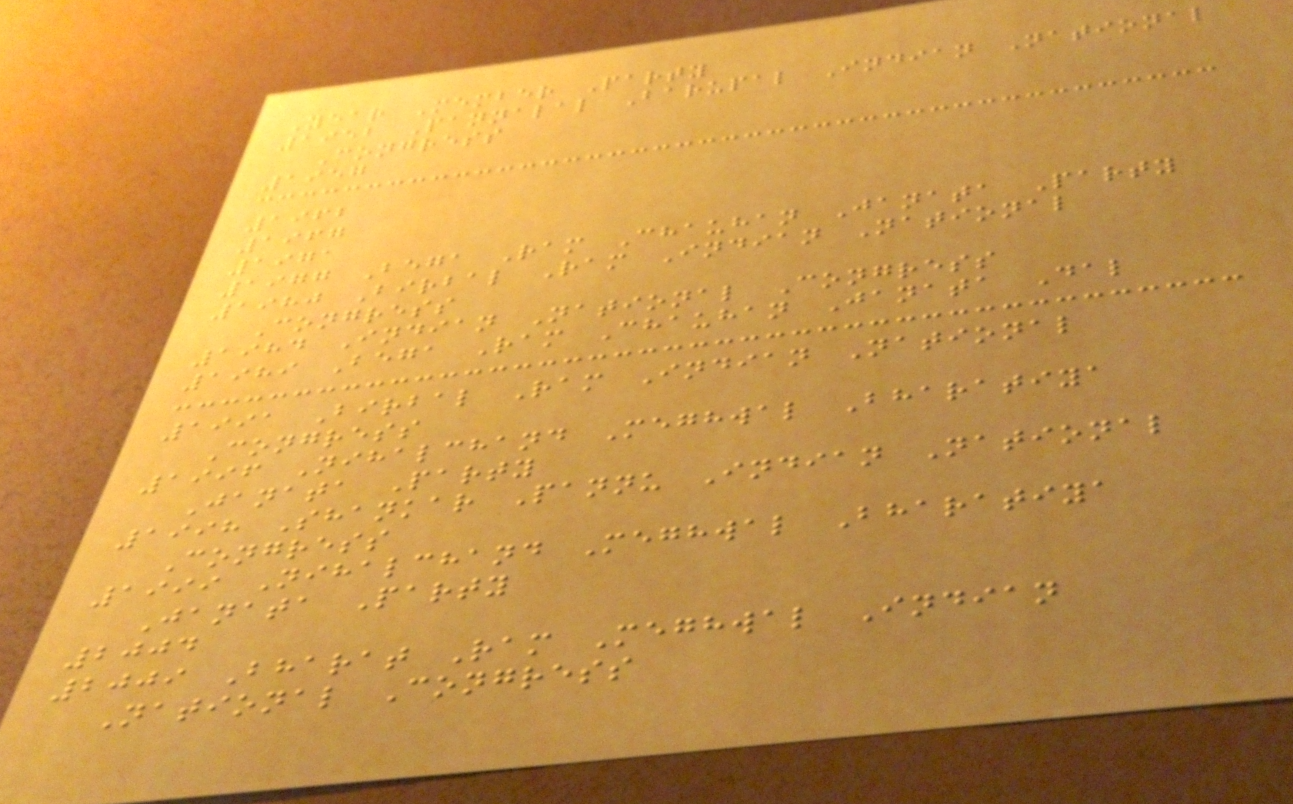Year Member Party
1952 Pannalal Barupal Indian National
Congress
1957
1962
1967
1971
1977 Bega Ram Chauhan Janata Party
1980 Birbal Ram Indian National
Congress
1984 Indian National Congress
1989 Bega Ram Chauhan Janata Dal
1991 Birbal Ram Indian National
Congress
1996 Nihalchand Meghwal Bharatiya
Janata Party
1998 Shankar Pannu Indian National
Congress
1999 Nihalchand Meghwal Bharatiya
Janata Party
2004
2009 Bharat Ram Meghwal Indian
National Congress
